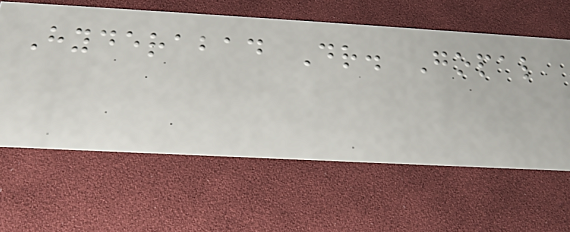Hyderabad Dr. Gopal
